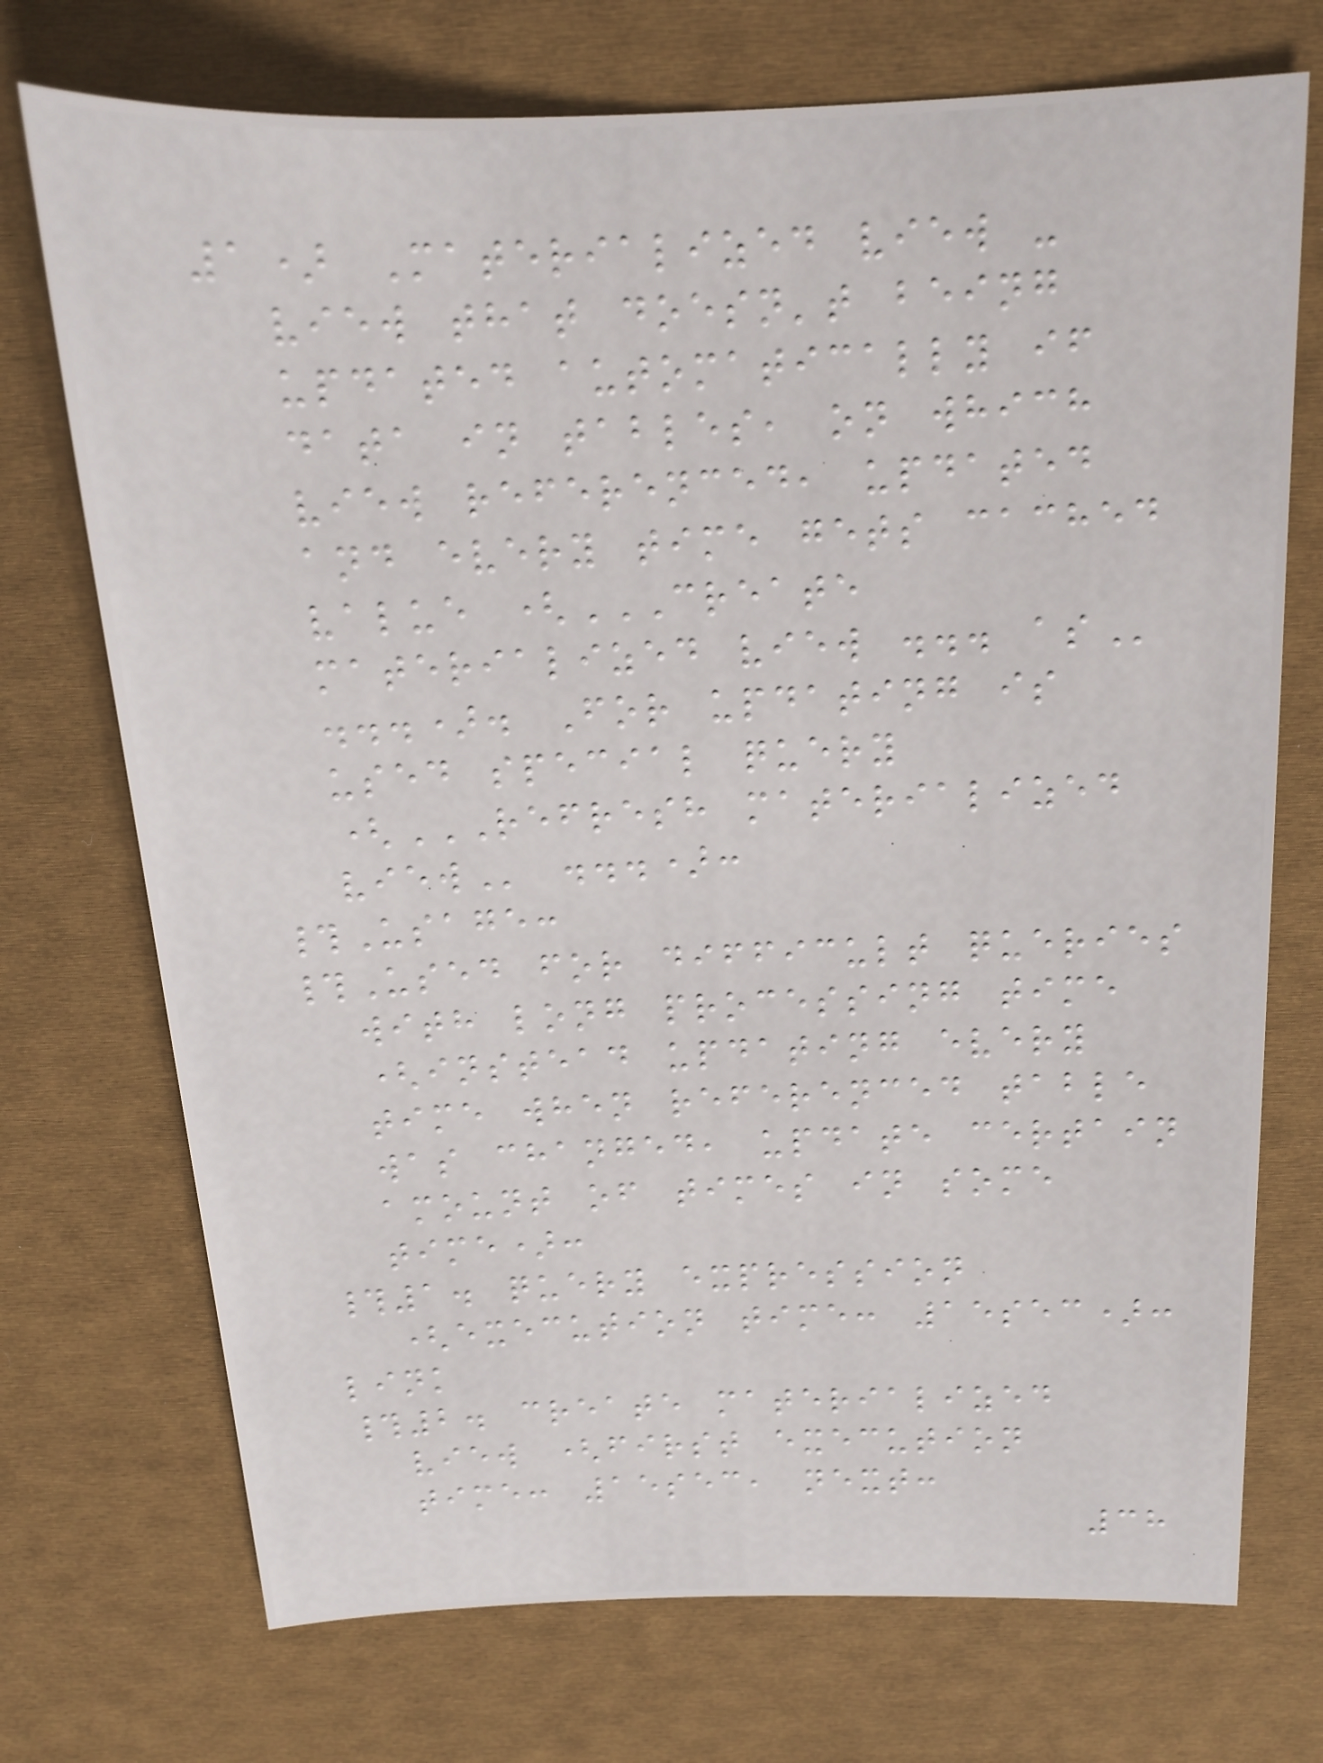1) Materialized view -
view that doesn't being
updated automatically if
data in tables, on which
view referenced, updated
and every time gets cached
value (CREATE
MATERIALIZED VIEW ... AS
...). For updating is
used special query
(REFRESH MATERIALIZED
VIEW ...):
#Usage:
#Used for difficult queries
with long processing time
(instead updating every
time when referenced table
was changed, update certain
amount of times in some
time):
#1. query expression
(execution time: 15sec):
link
#2. create materialized
view (first execution
time: 15sec, next:
38
